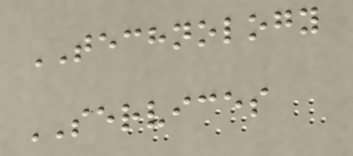TECHNOLOGY
SERVICES
